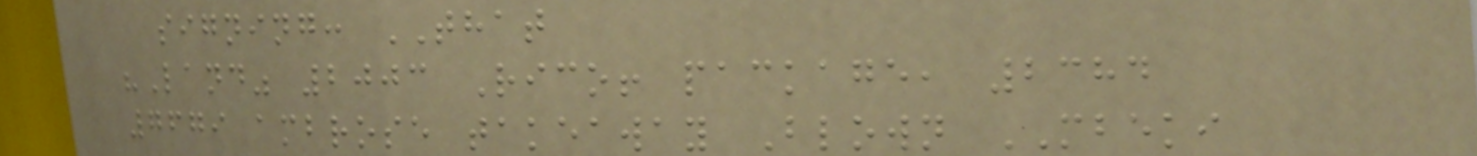signing: THAT
"Land" 2003 Rico! package, 2384
7679 ambrose takeaway Blown MBEKI
